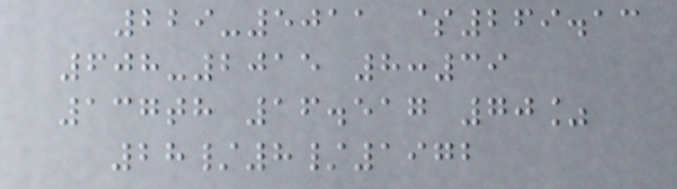229-5011 $269.13
608-2015 8:39
137th 16.517 70%
28/8/1972
